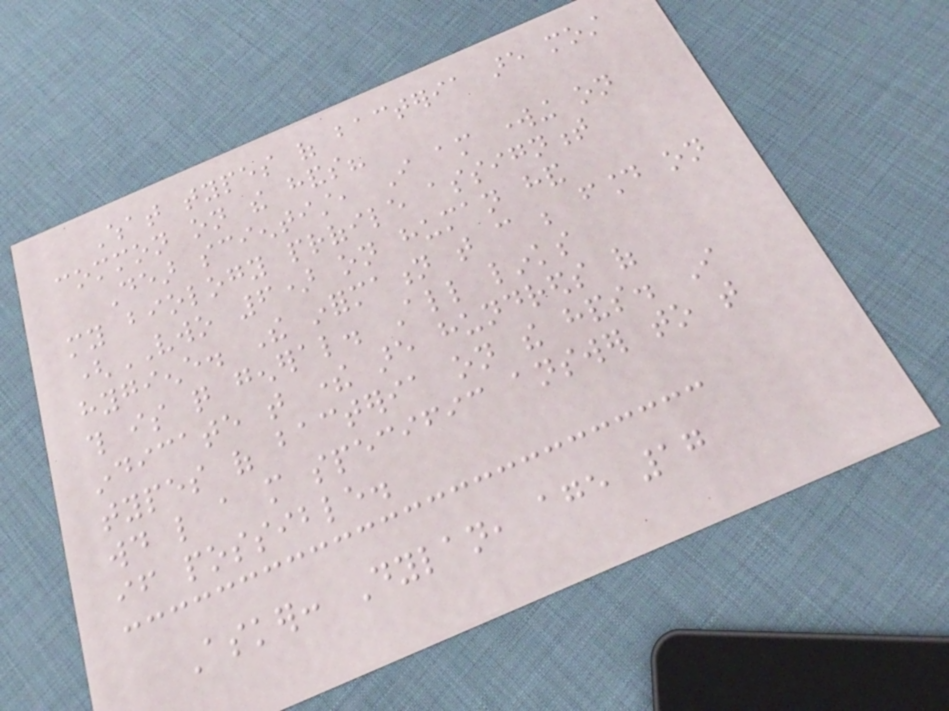What types of bacteria are most
common on the hands?
Dear scientist, I am working on
my biology profile assignment
(VWO 6) on human hand
hygiene. The information that can be found on
this is quite general. All links
indicate that there are hundreds of
types of bacteria on the hands. I
would like a more specific answer to that
if possible.
Asker: Dylan, age 17
